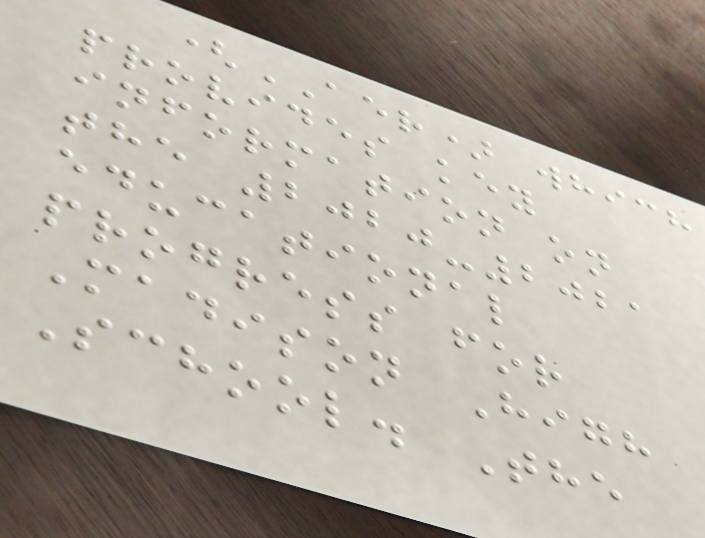(AER) which
provides key
information on
the 2020-2021
educational
progress for
Madison High
School. The
